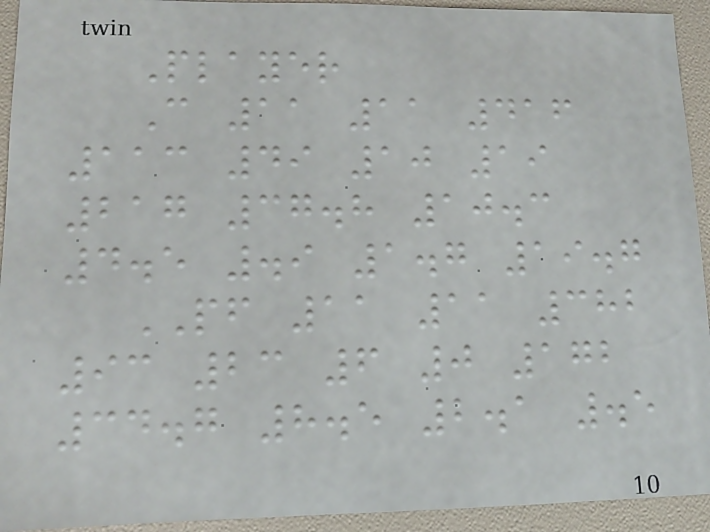Player
C 11 11 416
113 49 10 19
217 37.8 10.3
4.5 .9 1.7 19.7
PF 11 11 382
93 23 6 0 172
34.7 8.5 2.1 .5
